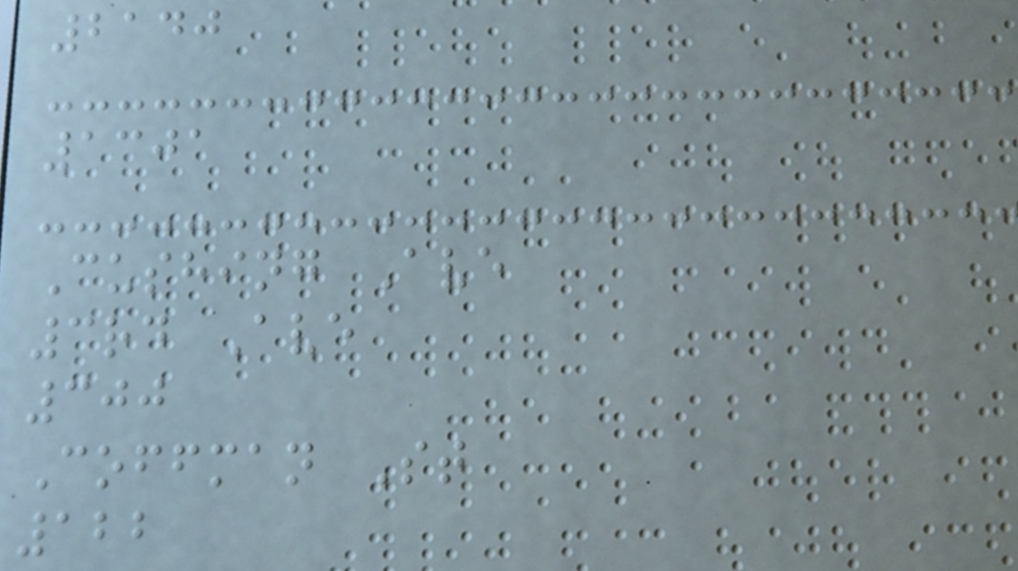2140
1301
Cushing Ave
3rd Ave
300
Coffman St
122
